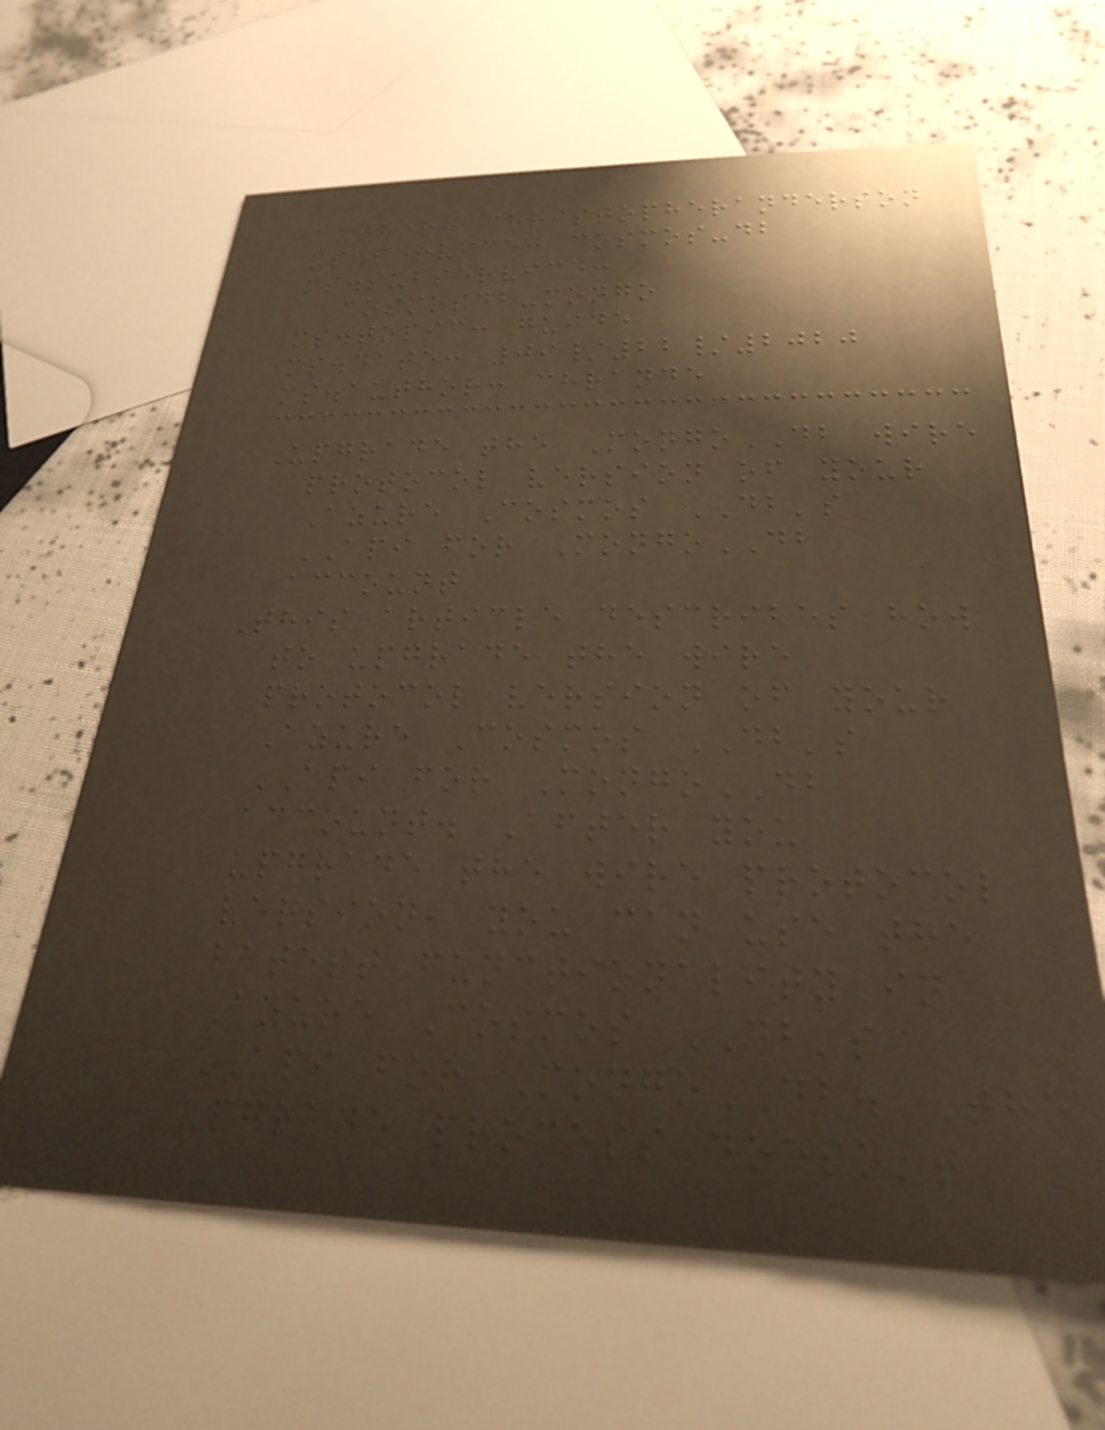author: christopheranderson
ms.service: cosmos-db
ms.subservice:
cosmosdb-mongo
ms.topic: guide
ms.date: 09/22/2020
ms.author: chrande
Upgrade the MongoDB wire
protocol version of your
Azure Cosmos DB's
API for MongoDB
account
This article describes how
to upgrade the wire
protocol version of your
Azure Cosmos DB's
API for MongoDB
account. After you
upgrade the wire protocol
version, you can use the
latest functionality in
Azure Cosmos DB's
API for MongoDB. The
upgrade process doesn't
